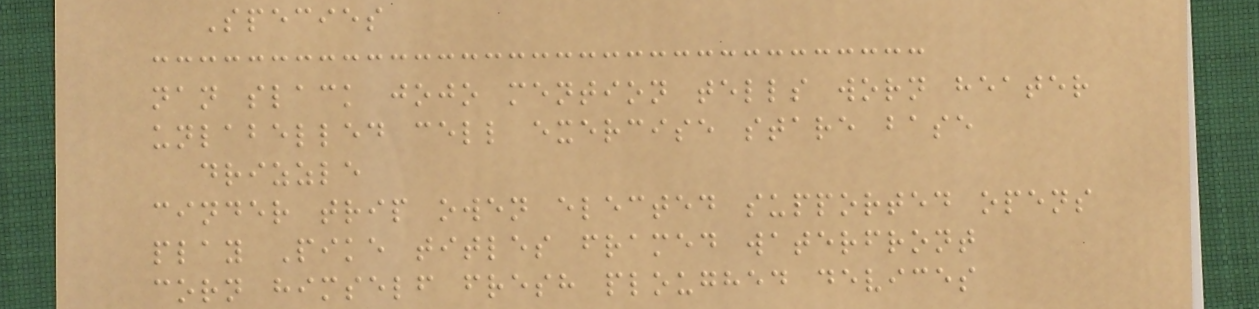Species
nan slack jojo mention tells worn heater
unlabelled cell exercise stare base
drizzle
cinder trip owen elected supported opens
play Pike titles framed waterfront
corn himself fresh ploughed devices
